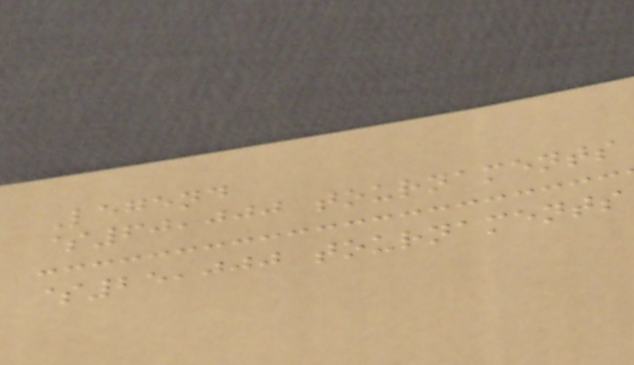Legend
$60,000 tournaments
$25,000 tournaments
